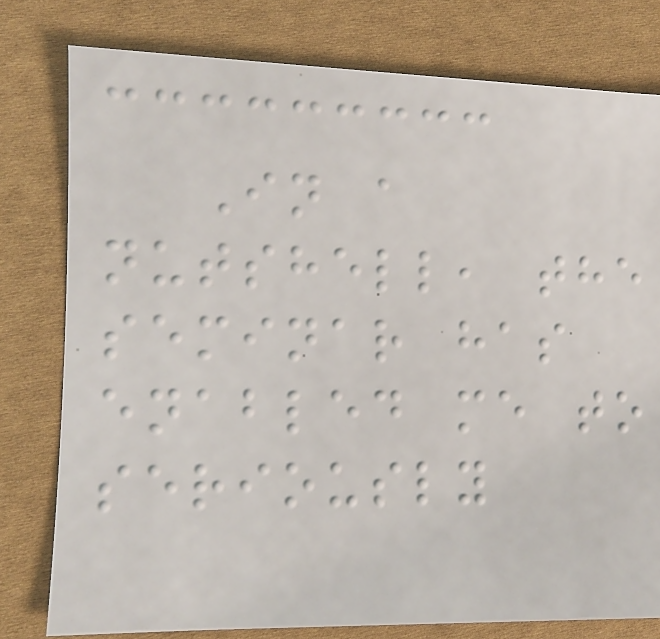In a
nutshell, the
seminar has
enabled me to
seriously
